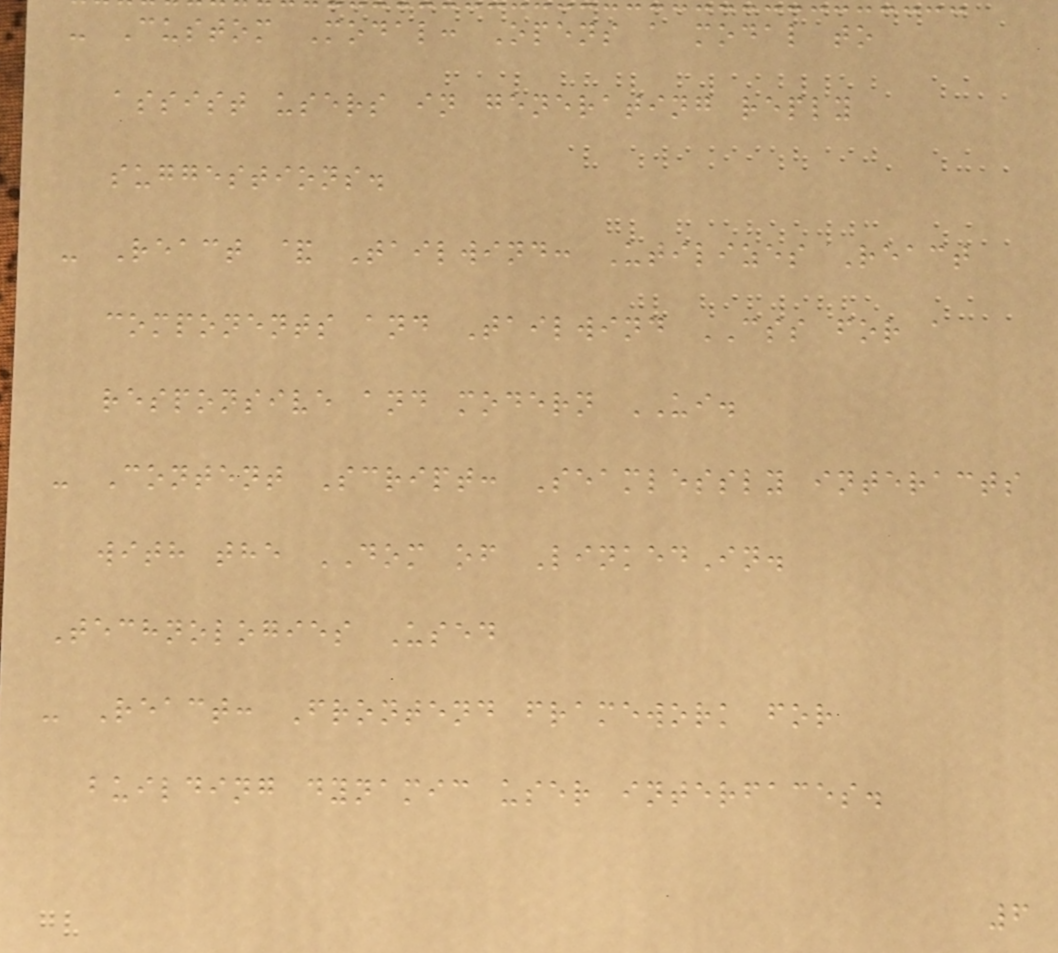- Custom Modal: Opens a modal to
assist users in generating reply
suggestions.
- React & Tailwind: Utilizes React
components and Tailwind CSS for a
responsive and modern UI.
- Content Script: Seamlessly interacts
with the DOM of LinkedIn.
Technologies Used
- React: Frontend framework for
building dynamic user interfaces.
6
